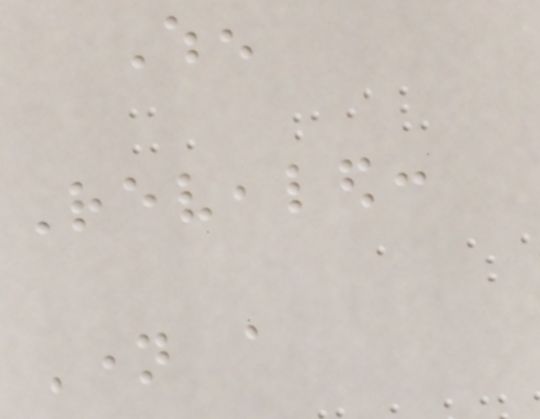When
Revealed:
Name a
